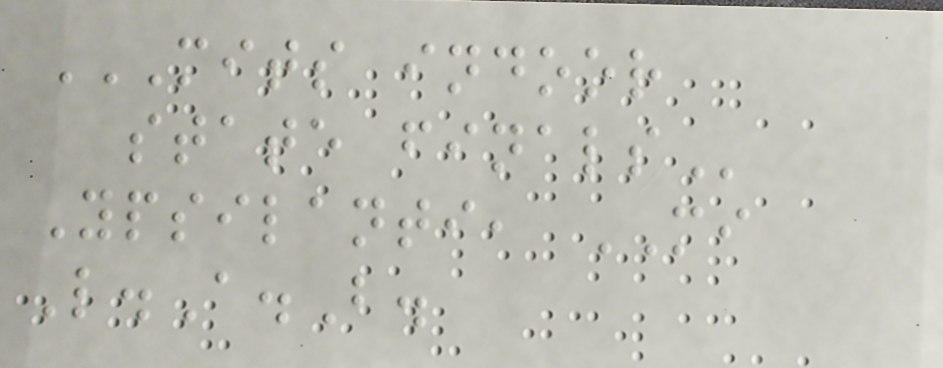MITS INDOOR
STATE FINALS
Ypsilanti, MI
L.A.B.
